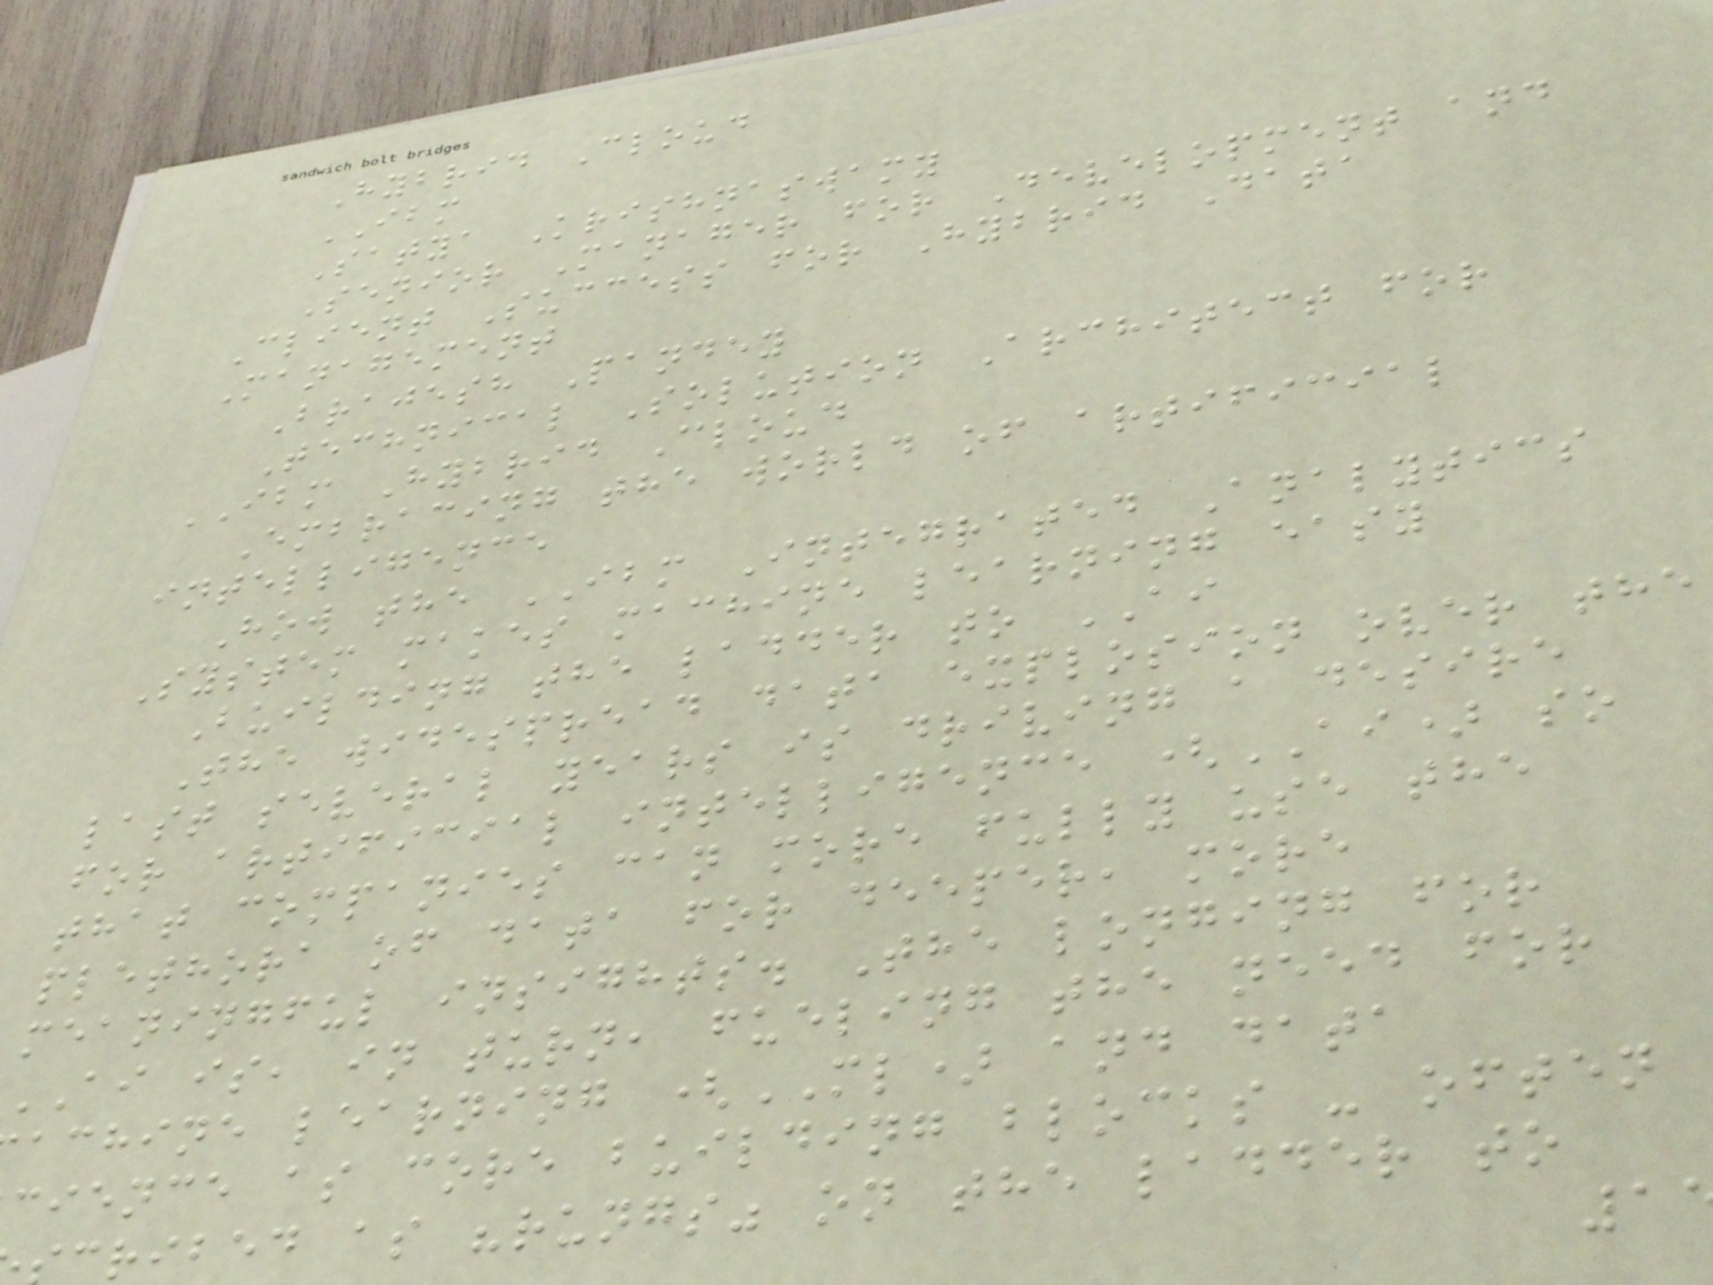Hybrid Cloud
IBM
Satya Krishnaswamy
Senior Manager for Development and
Client Success for Hybrid Data
Management
Brajesh Pandey
Technical Solution Architect for
IBM Hybrid Cloud
Embracing the world of artificial
intelligence
How the IBM Integrated Analytics
System makes machine learning easy
Building the ladder to AI
The widespread data explosion over the
last several years is driving a desire
for artificial intelligence (AI) so
that companies can more fully use the
plethora of data for deeper, more
meaningful insights. The longing for
AI is, in turn, fueling the need for
achine learning (ML) and data
cience as core building blocks - often
cribed as "rungs" on the ladder to
